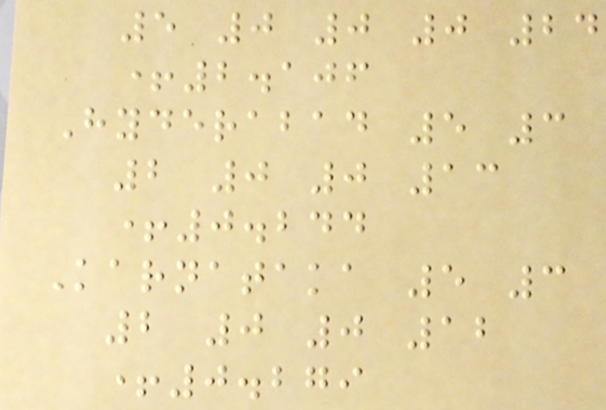5 0 0 0 24
+2.106
Hyderabad 5 3
2 0 0 13
+0.244
Karnataka 5 3
2 0 0 12
+0.279
